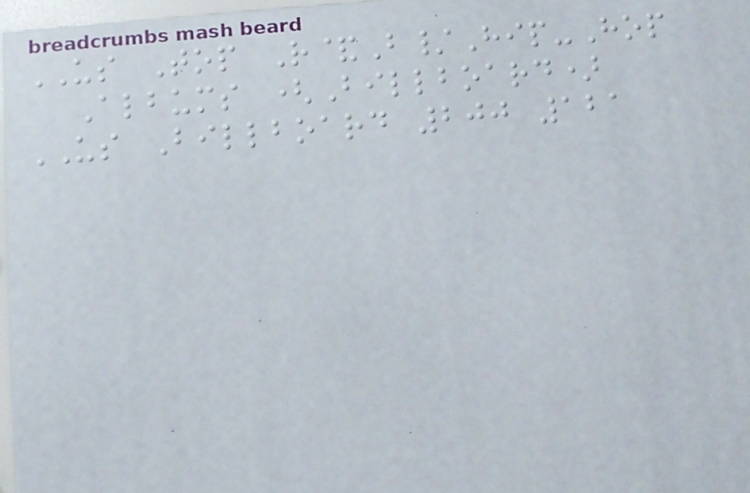US Top R&B/Hip-Hop
Albums (Billboard)
US Billboard 200 121
